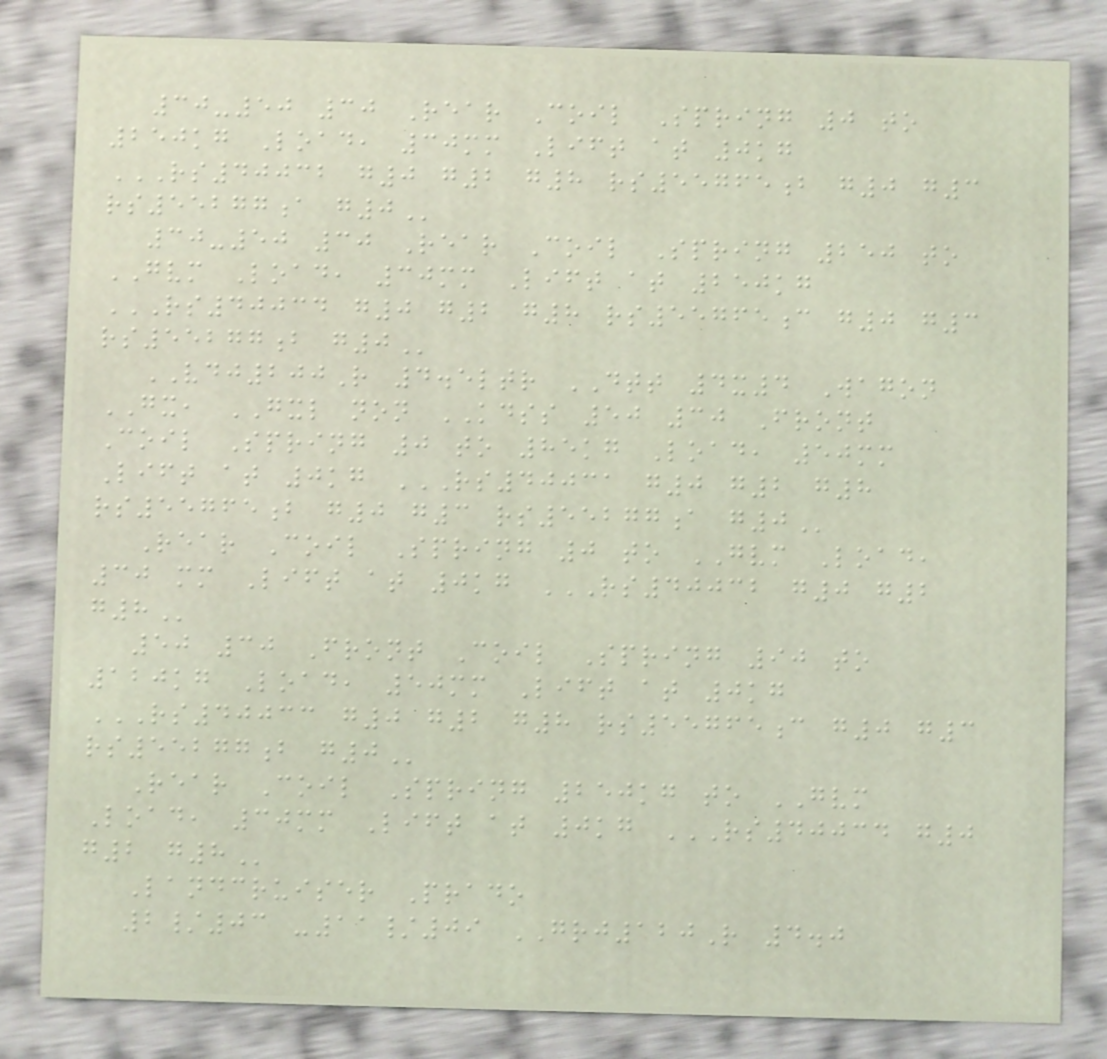30-50 30 Rear Coil Spring 0 to
250kg Load, 30mm Lift at 0kg
RS40032 G0 G2 G8 RS55765B G0 G3
RS55277A G0
30-50 30 Rear Coil Spring 250 to
GVM Load, 30mm Lift at 250kg
RS40034 G0 G2 G8 RS55765C G0 G3
RS55277B G0
VDJ200R 4.5ltr DTT 4x4 Wagon
GX, GXL non KDSS 50 30 Front
Coil Spring 0 to 85kg Load, 50mm
Lift at 0kg RS40031 G0 G2 G8
RS55765B G0 G3 RS55277A G0
Rear Coil Spring 0 to GVM Load,
30 mm Lift at 0kg RS40032 G0 G2
G8
50 30 Front Coil Spring 90 to
120kg Load, 50mm Lift at 0kg
RS40033 G0 G2 G8 RS55765C G0 G3
RS55277B G0
Rear Coil Spring 250kg to GVM
Load, 30mm Lift at 0kg RS40034 G0
G2 G8
Landcruiser Prado
2/03 -11/09 GRJ120R 4.0
